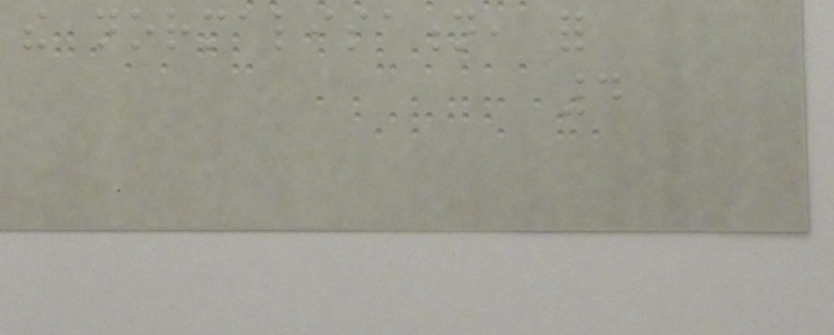the normalisation, for
4
